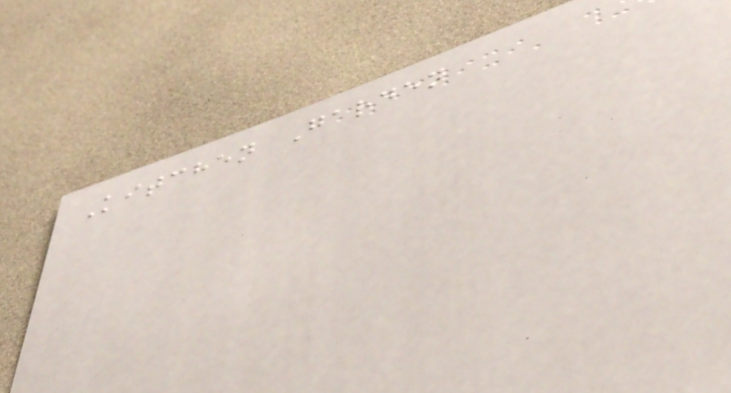Kitchen Garden
